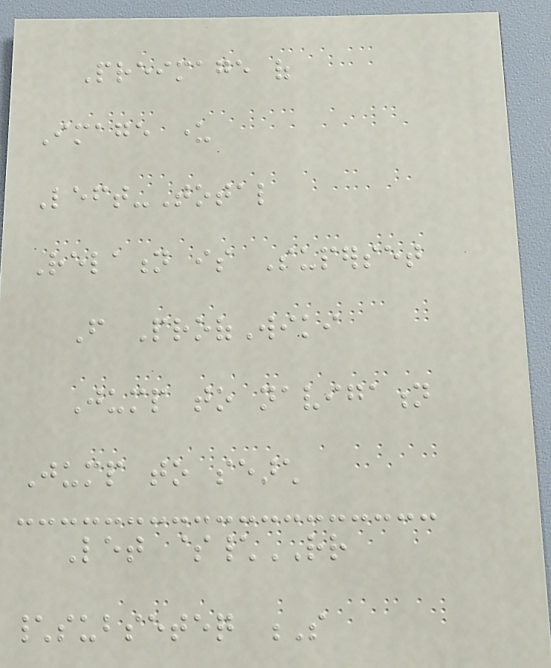Preimage of
Image under
Left-Total
Relation is Superset
From ProofWiki
Jump to navigation
Jump to search
Let $\RR
\subseteq S
